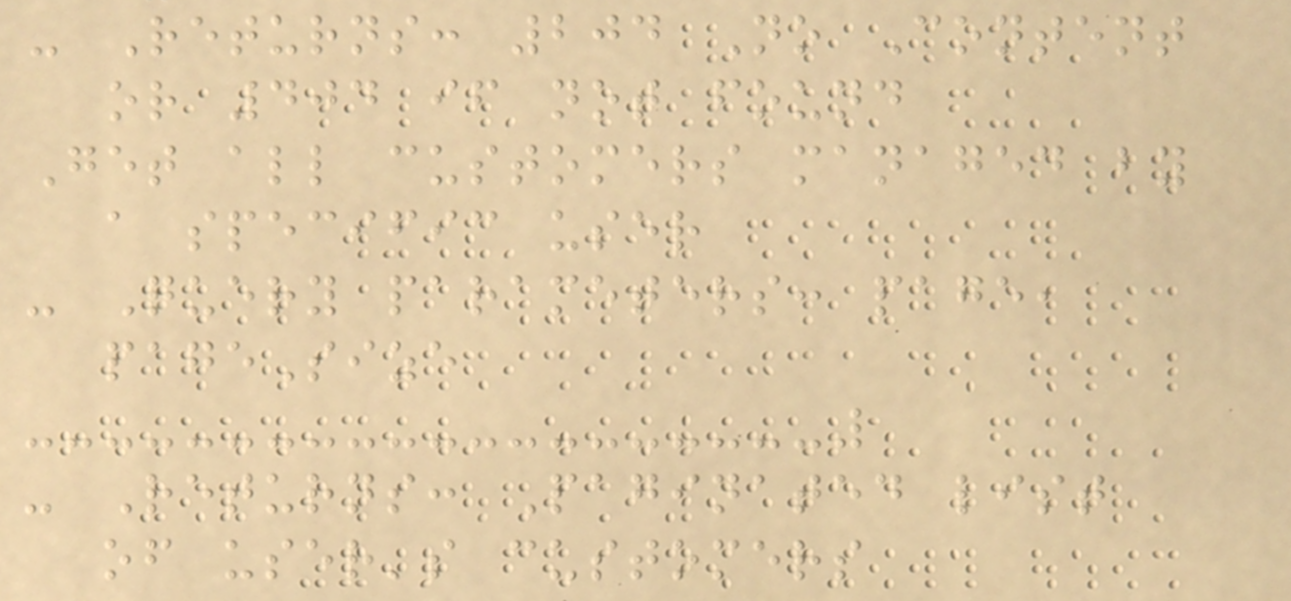- Returns: 204 No Content
or 404 if not found
Get all customers managed by
a specific user
- Query parameters: page,
pageSize
- Returns: Paginated list
of user's customers
